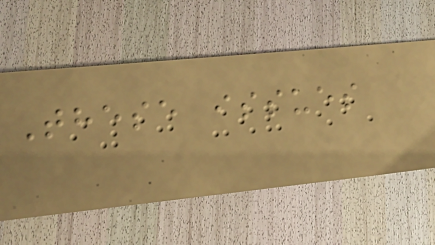These issues
